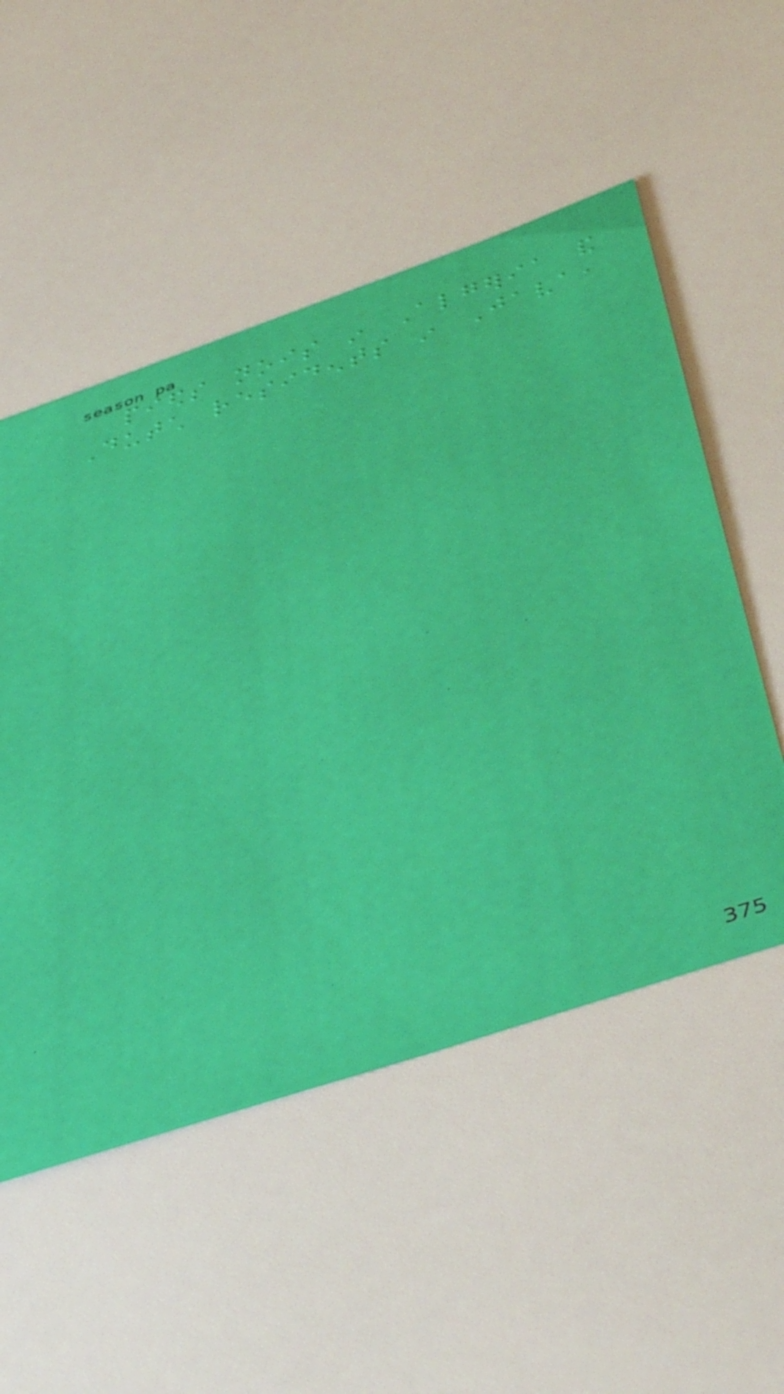pieds nois in Algeria and
Dutch residents in Java,
